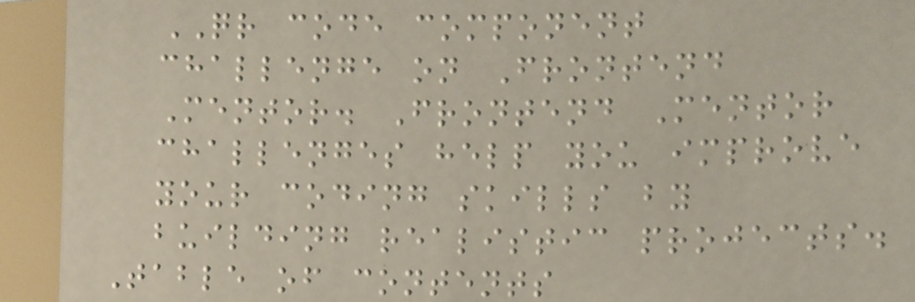QR code component
challenge on Frontend
Mentor. Frontend Mentor
challenges help you improve
your coding skills by
building realistic projects.
Table of contents
